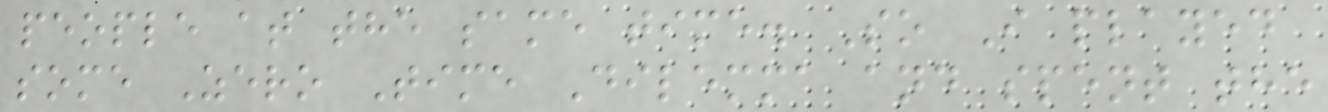people at the same time. So I played
some Zero Time Dilemma and spent the
